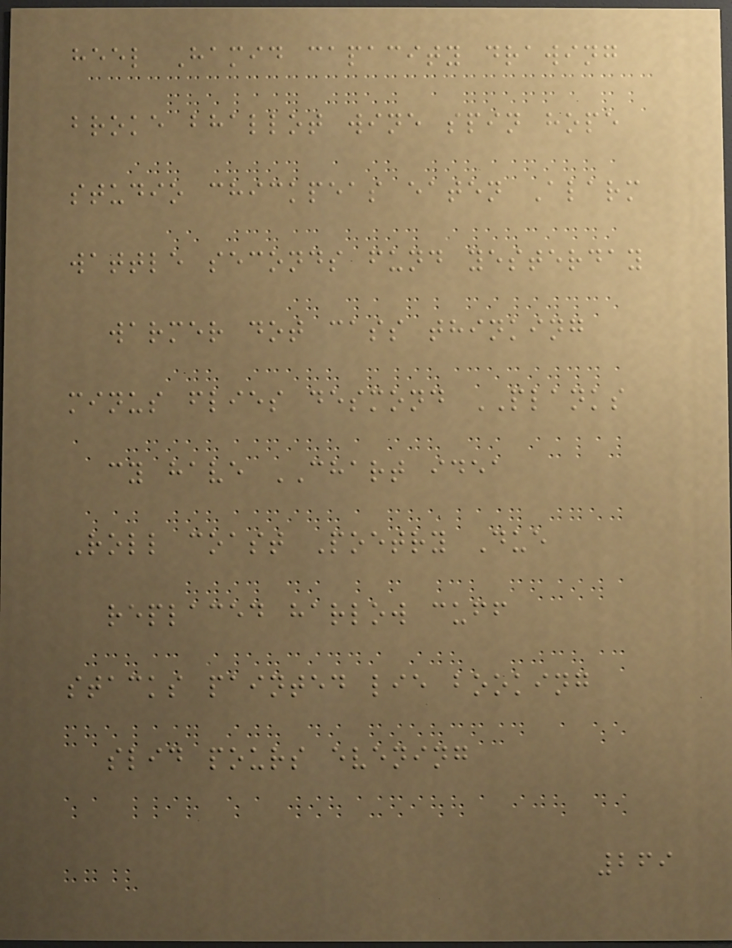heel Hamid capacity drawing
broke bhallot wine spin hope
studio chickpeas eaten Alarm
wattle seconds fund yesterday
warmer dot cass thinking
minus flies desmond PLANKS
cy have CHART idea
Roll coast Poetry Due
replaced harlow cuff
stacks painted lie booking
slid pours evening
269
